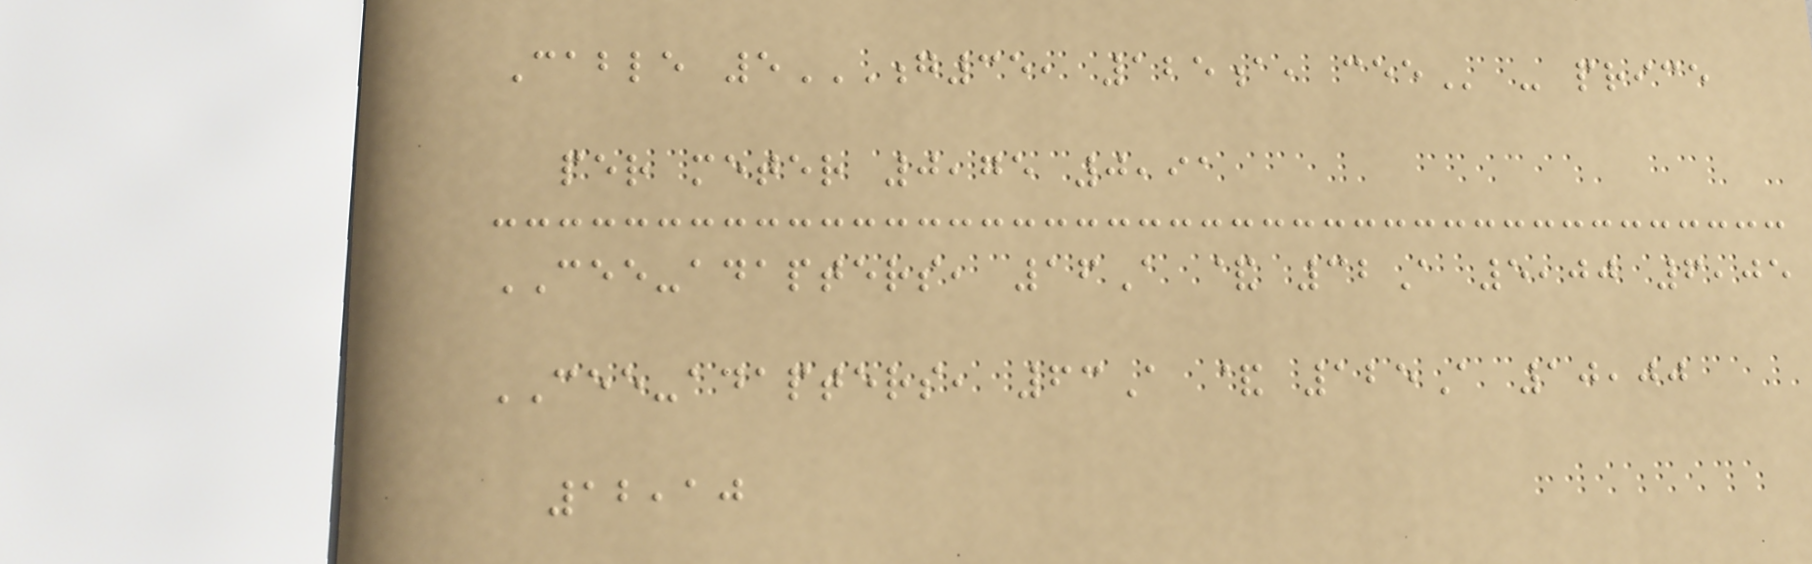Cable 5G35, 125A, CEE - price
per meter 0,75 0,91
CEE-adapters, 16A & 32A 5,00 6,05
CEE-adapters, 63A & 125A 10,00
12,10
